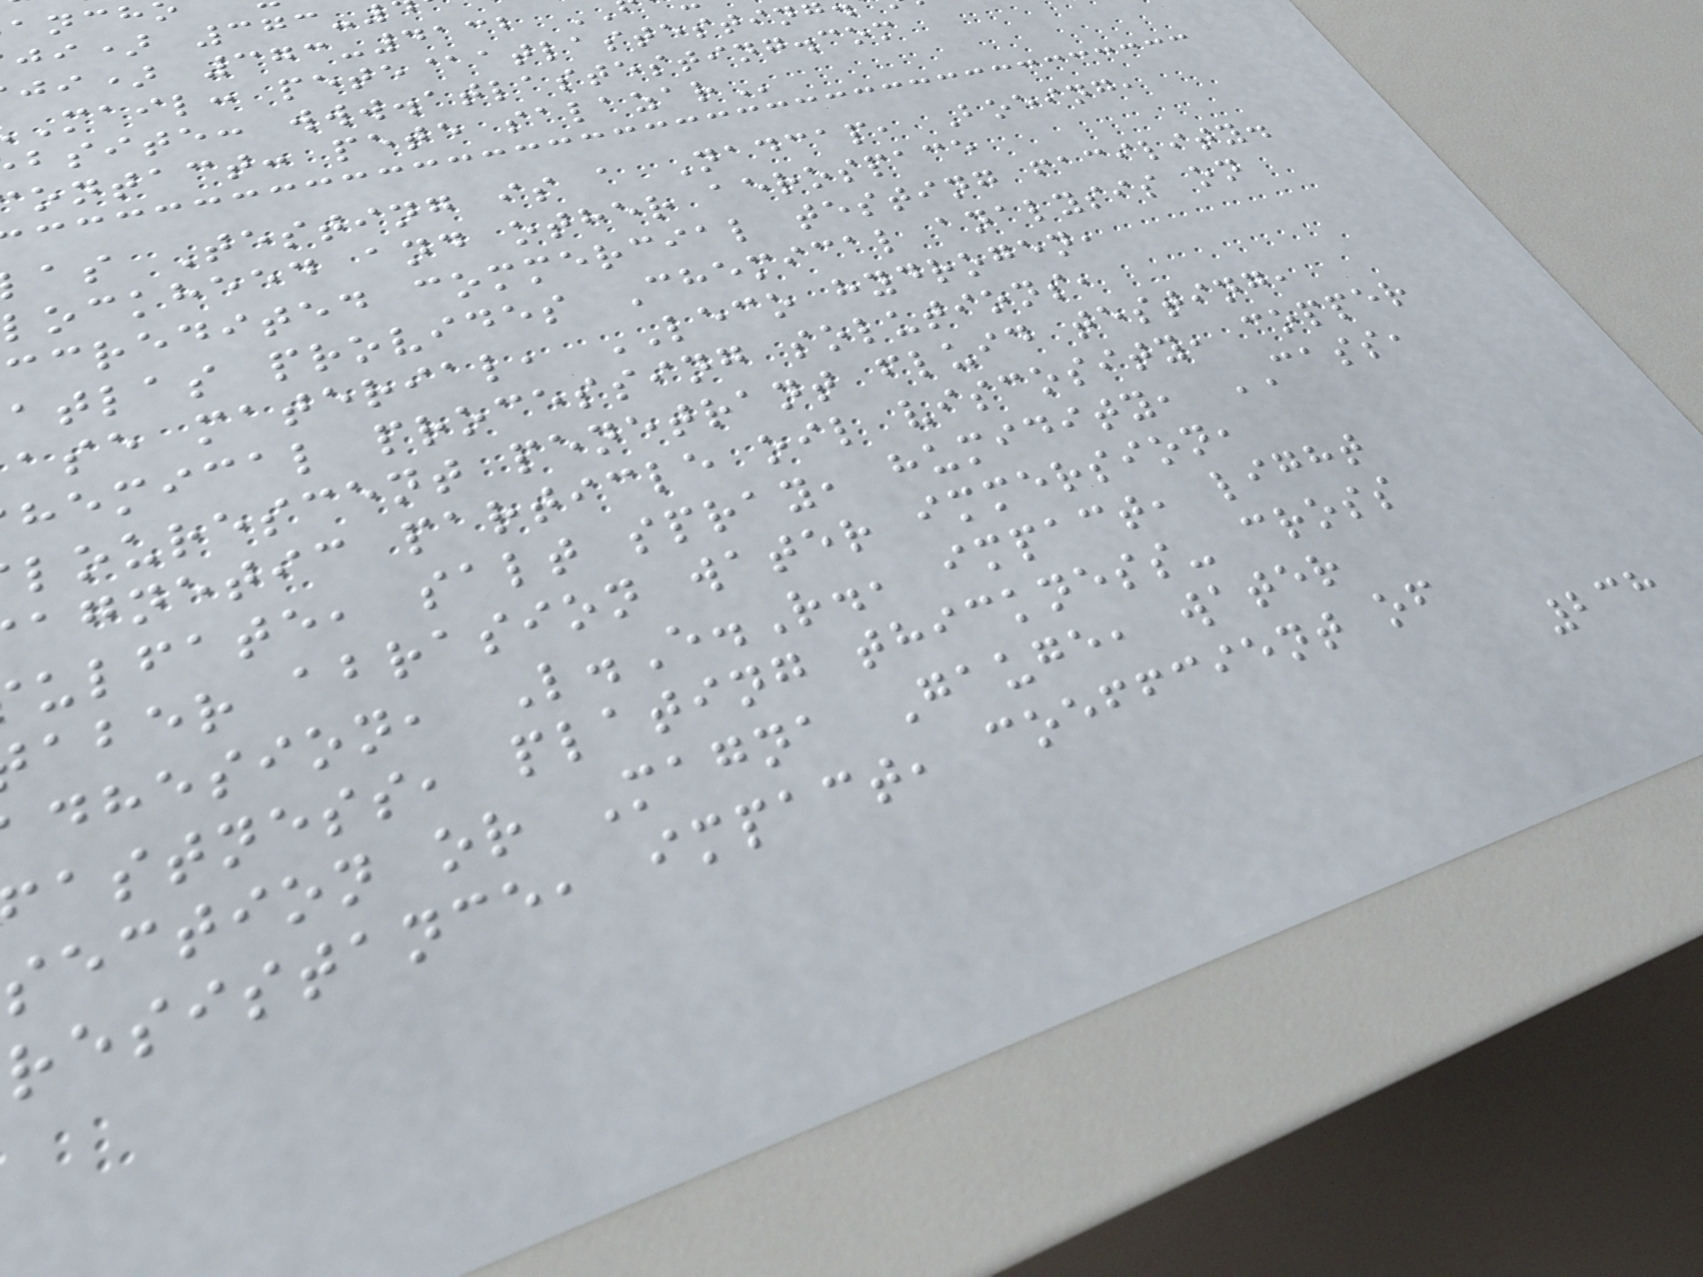ji) 373-
ji) 373-4132
mail: pete@atlastestin
bsite: www.atlastesting.com
ontact: pete
as Testing is a Nadcap, Boeing,
lockheed and other aerospace
ccredited commercial testing facility.
atlas provides Chemical analysis on
ase material, LECO hydrogen,
hemical processing solutions,
lourescent penetrant fluid testing,
agnetic particle oil viscosity, copper
ulfate, salt spray, humidity, CASS,
aber abrasion water immersion,
dhesion, L.E.R., impact, light
astness, plating thickness- cross
section or Magna Gauge, water
resistance, impact, coeffcient of
238
